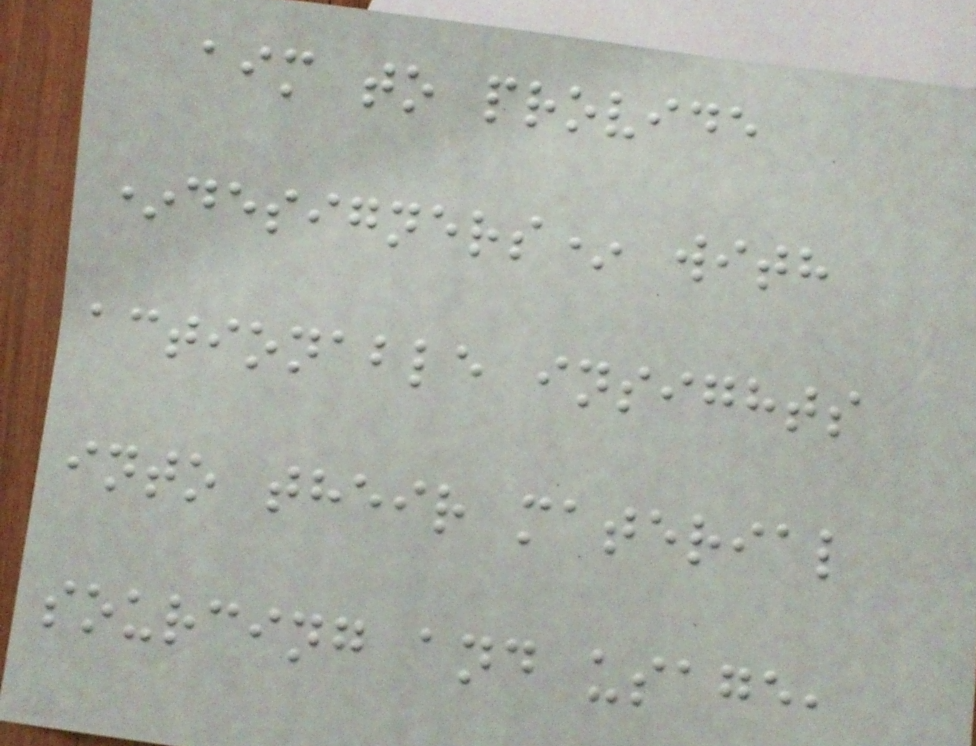aim to provide
*designers* with
actionable insights
into their material
sourcing and usage,
